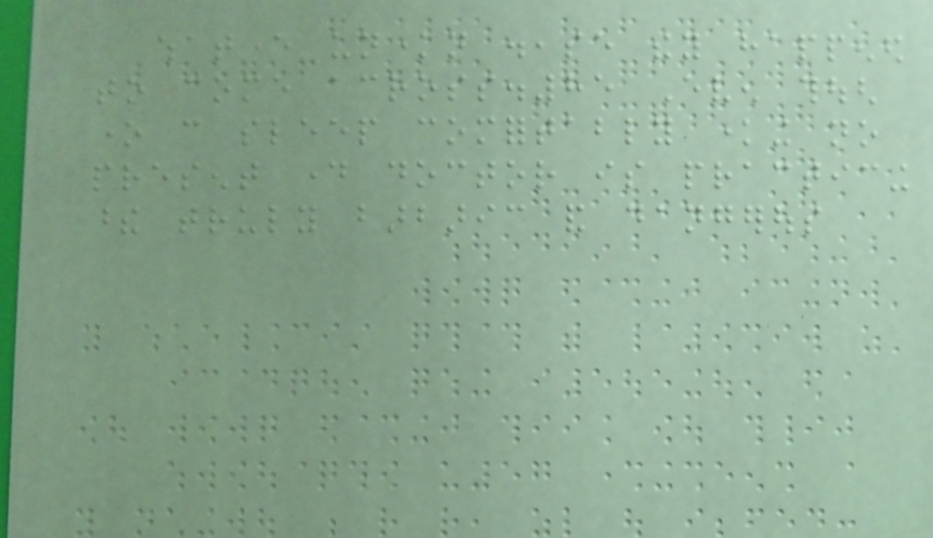whatever unknown disease they happened
to come across.85 Even though
one can sleep comfortably knowing no
present day doctor is practicing
these truly barbaric and dangerous
